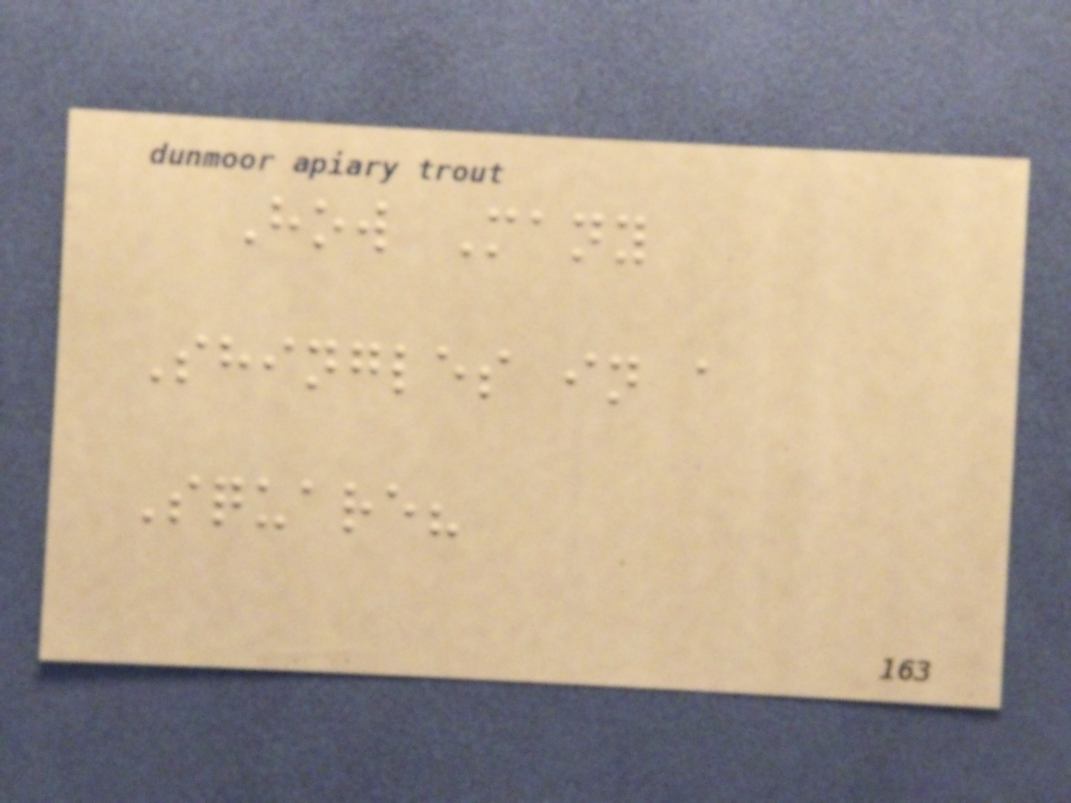How Many
Shingles in a
Square?
